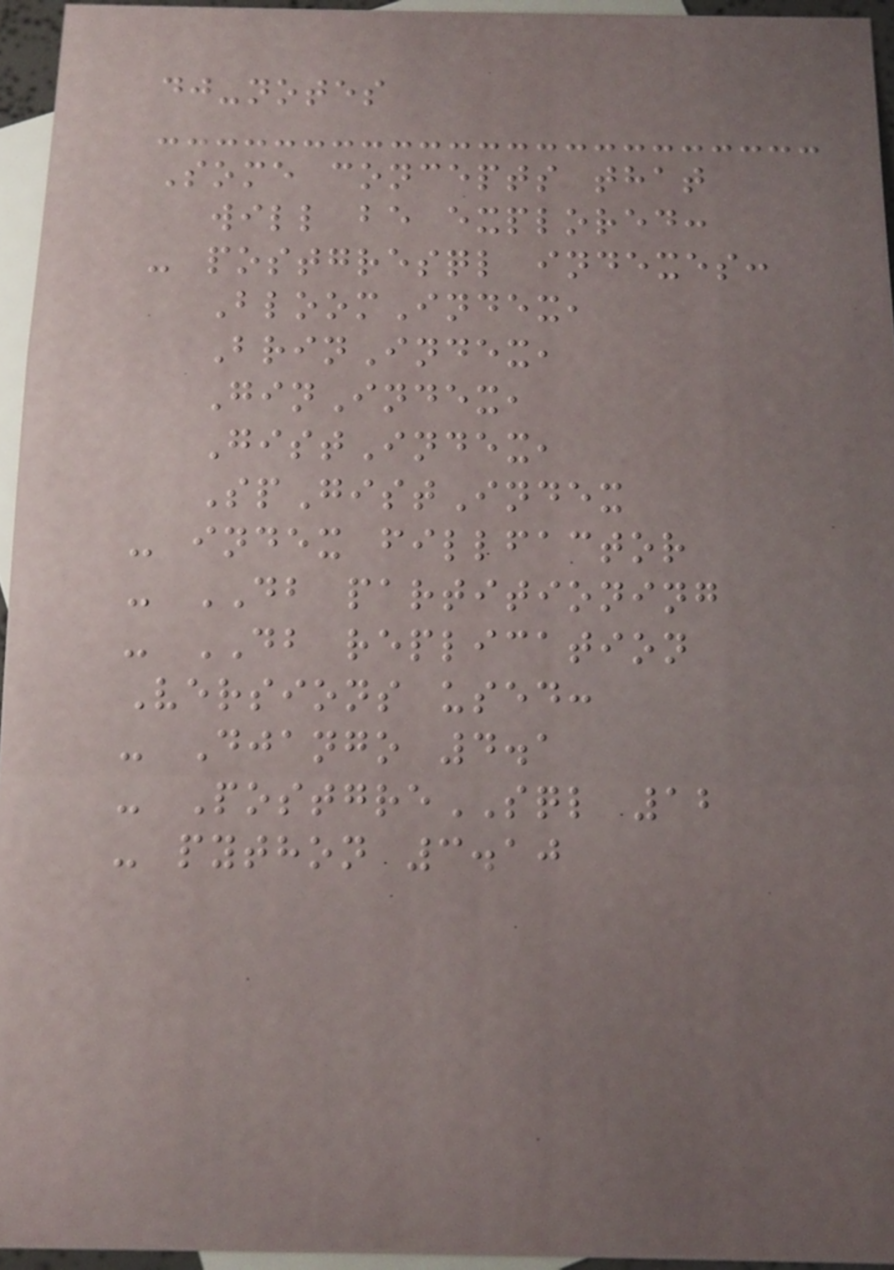dj-notes
Some concepts that
will be explored:
- postgresql indexes:
BloomIndex,
BrinIndex,
GinIndex,
GistIndex,
SpGistIndex
- index fillfactor
- DB partitioning
- DB replication
Versions used:
- Django 4.1
- PostgreSQL 12
- python 3.10
